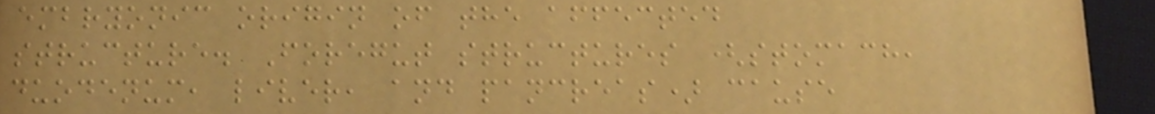embryonic origin of the affected
structure. Foregut structures (stomach,
duodenum, liver, and pancreas) cause
